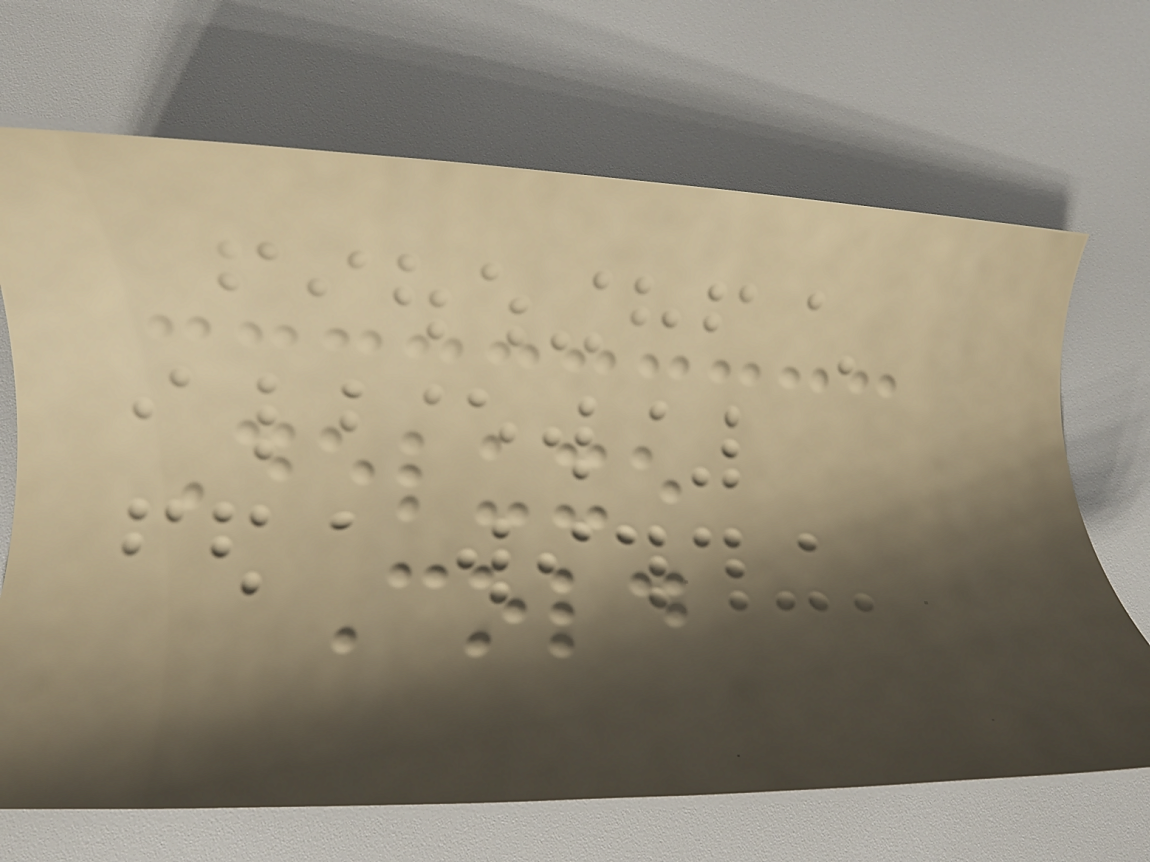Deluxe
Cold
